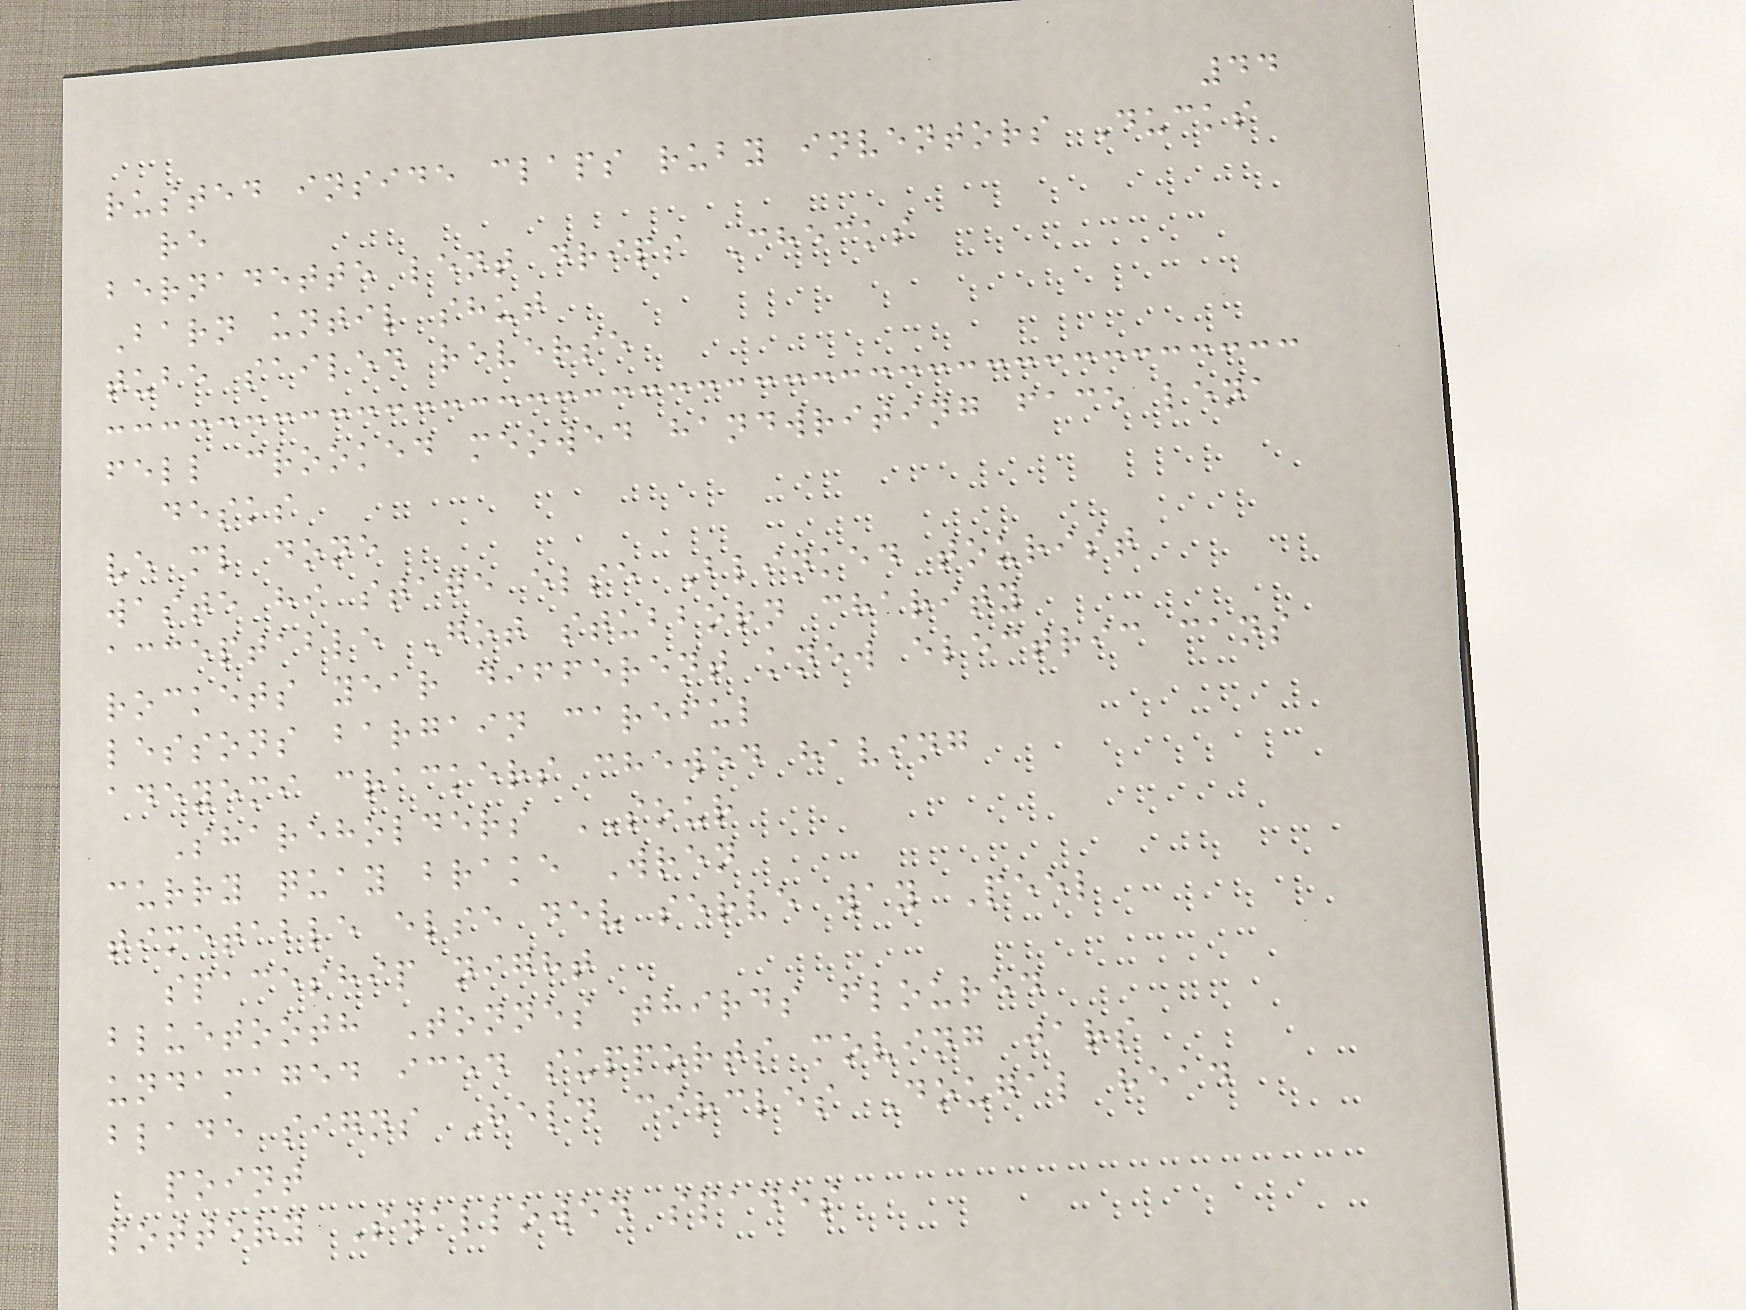44
rusted inside claps ruby inventors Ducks
re
bernadette lent drips Checks
Barn until shut
tube sailed reverse
fell crooked meowed handwriting face lena
desks
ve ml done
waste hi stage else Blinked tourist
acceptable Got stubborn charity
rockets year different knew electric cans
lessons bargain careful
adeyemi crackers chewed having
Shareholders SOUR
curry quay brake Wren
timetable else dev serve way Peel
spaceship night
bluetooth Tonnes thirds floured
undamaged iced supports moving jars
blade signs Held circles Dougal head
point
pottery Swallowed spades
